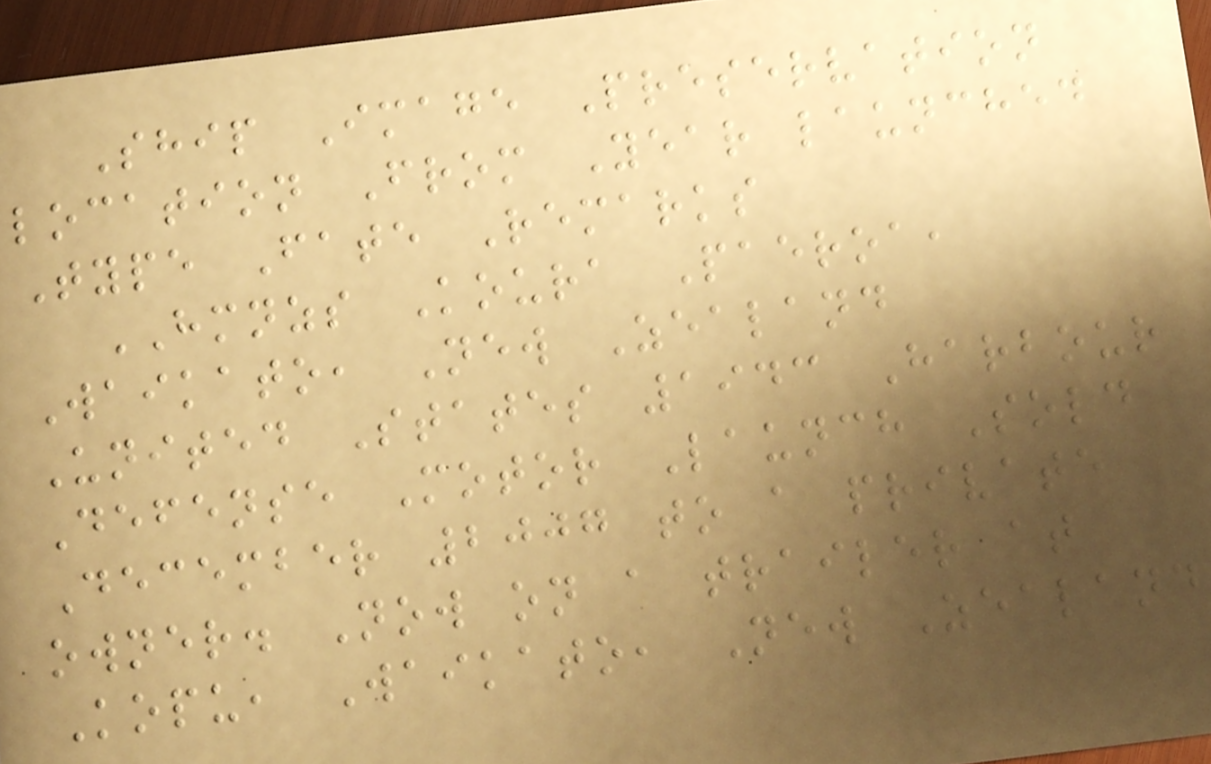Ship Image Preservation
location From Year launched
Type Fate Remarks
HMNZS Koura Paeroa,
Waikato, New Zealand
United States 1943 Harbour
Defense Motor Launch Sold
December 2007 to a private
owner. Now on a trailer at
Kopu, Waikato, New Zealand
